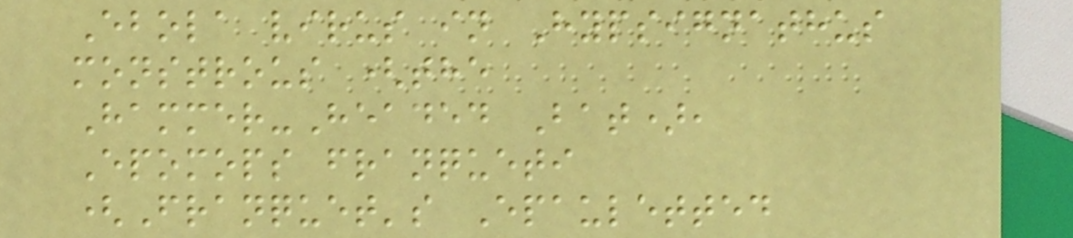Ebola virus in Hypsignathus
monstrous (the
Hammer-Headed Bat),
Epomops franqueti
(Franquet's Epauletted
